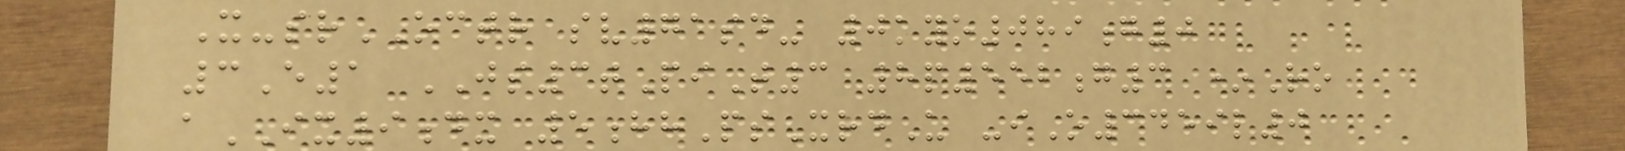X-srOCTR sv71sd- 0kyo089g0
3E1 JS3tPiT3 8p552g3 *Ro
aIX9dx 5hhPsXrdU -iO3459l0
